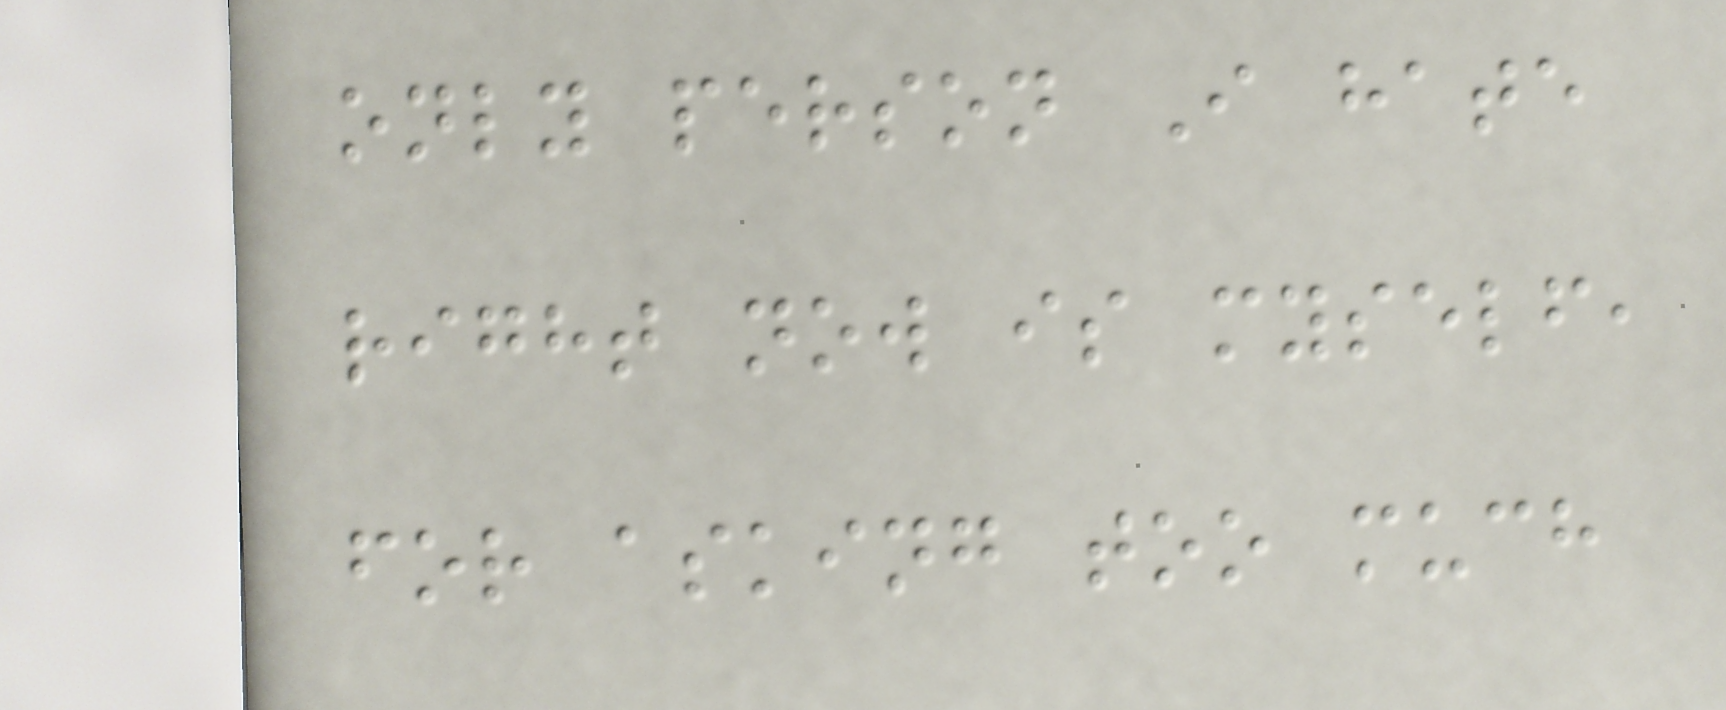only person I hate
right now is myself,
for asking too much
